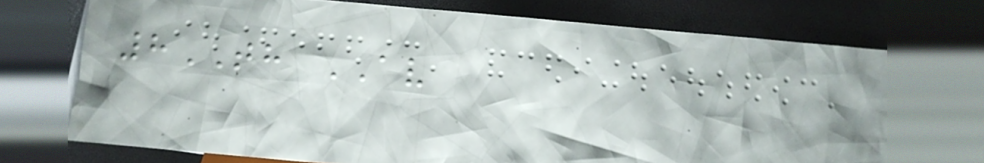8TH AV
